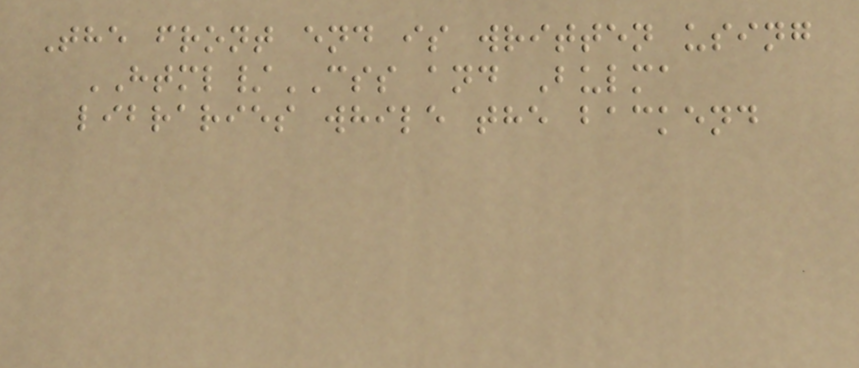The front end is written using
HTML/CSS and Bulma
libraries while the backend
